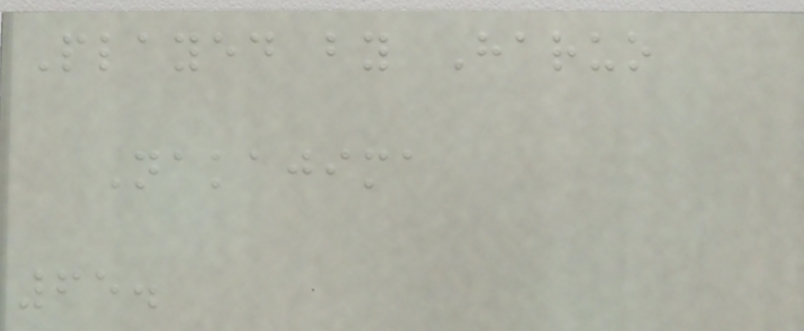Played by Haruo
Nakajima
65.
